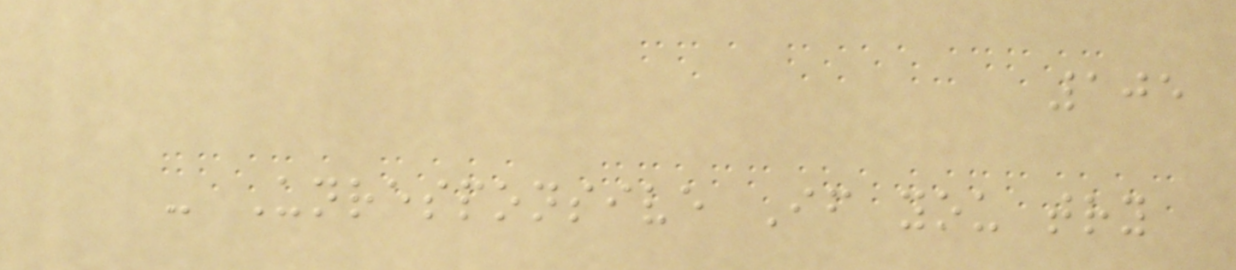105
- Unresponsive If you try
